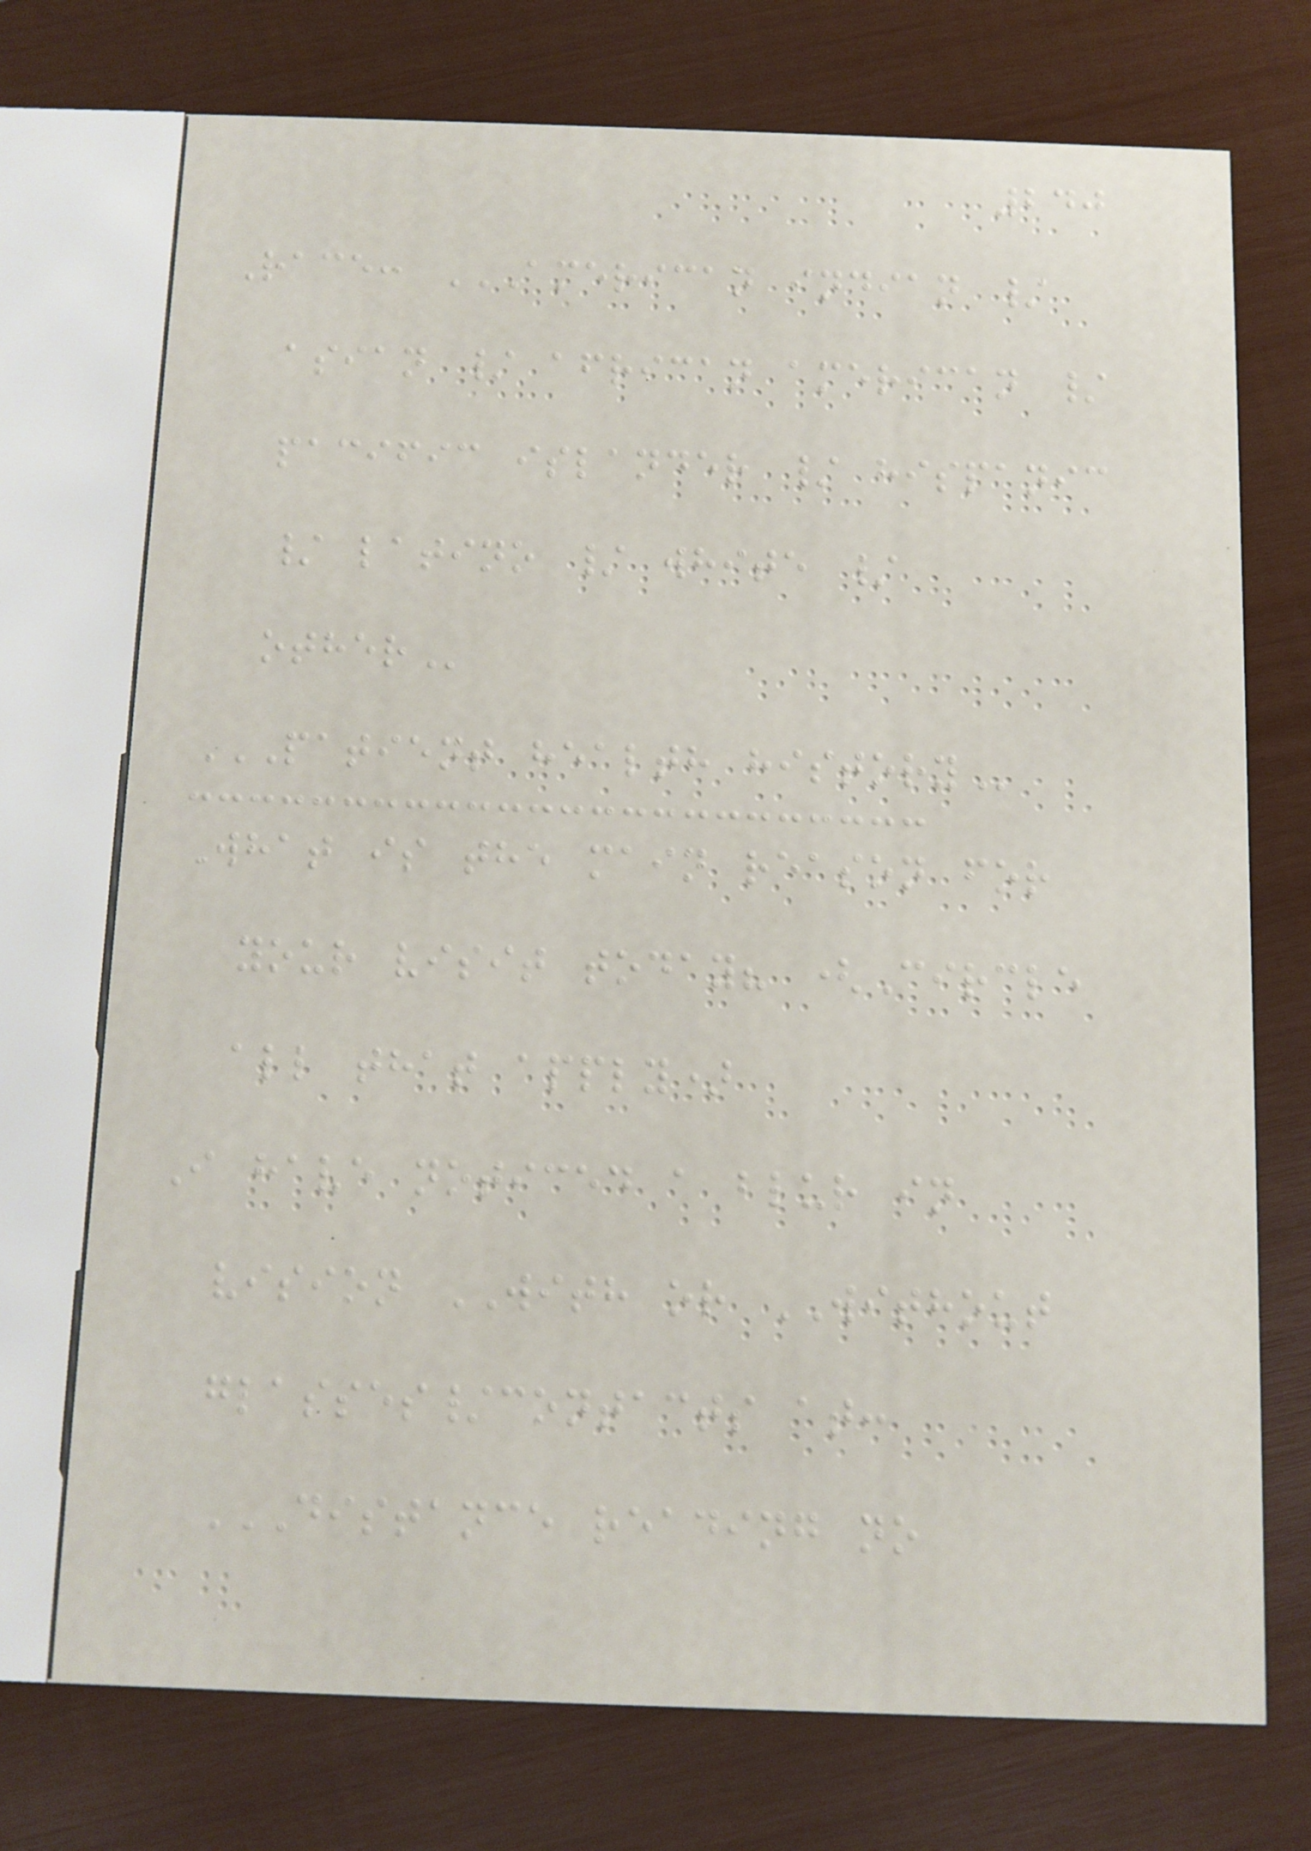240
Race: AMERICAN INDIAN /
ASIAN / AFRICAN AMERICAN /
PACIFIC ISLANDER / HISPANIC
/ LATINO / WHITE /
OTHER
PATIENT HEALTH HISTORY
What is the main reason for
your visit today? (Circle
all that apply)
I have noticed a blur in
vision WITH or WITHOUT
glasses/contacts at:
DISTANCE READING NO
